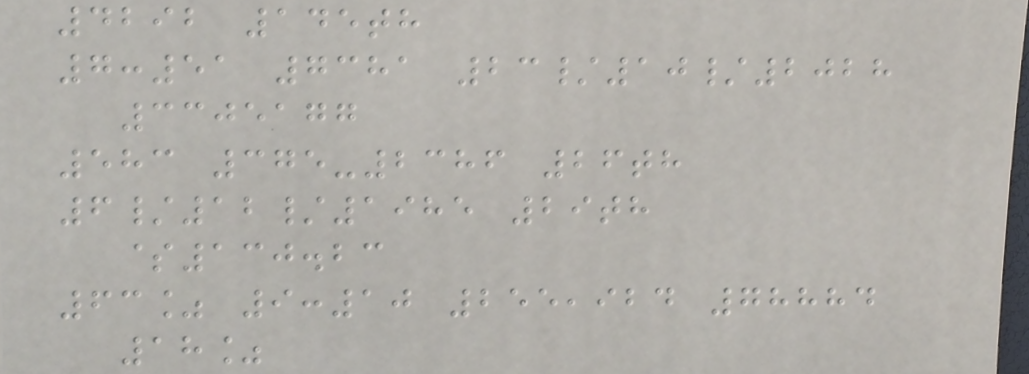4292 145th
7:51 7381 23/10/2028
3305177
583 375-2386 26th
6/12/1985 29th
$130.23
63% 9:10 255,924 78884
18%
